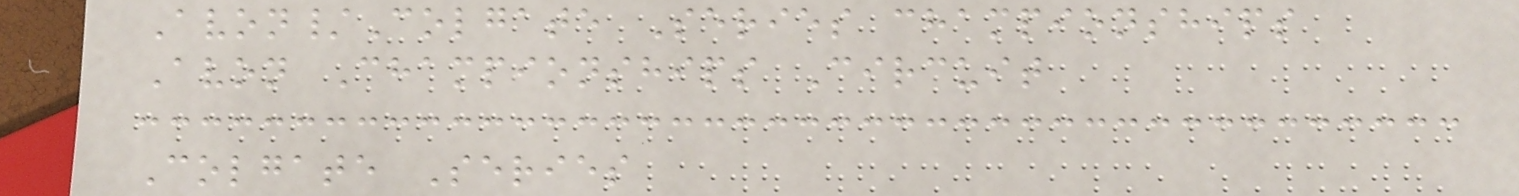Avon/Colgate Series championships
Avon Championships Circuit
Colgate Series
